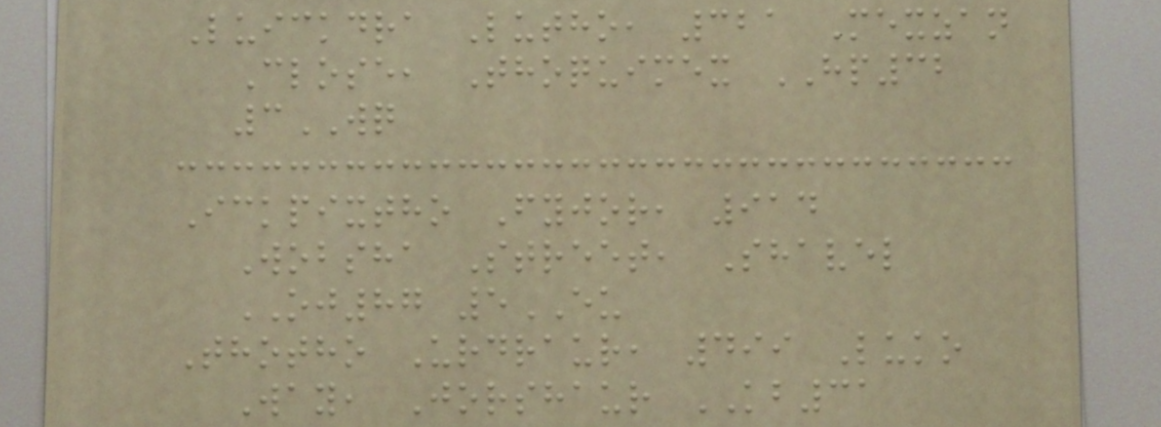Luickdra Lutho, 321 Mexzan
Close, Thoquimex HP32
3WQ
Ickpixtho Fyjor, 914
Wobsha Street, Shavel
OJ87 5EU
Thotho Urdraur, 499 Luko
Way, Jorshaur KB31
